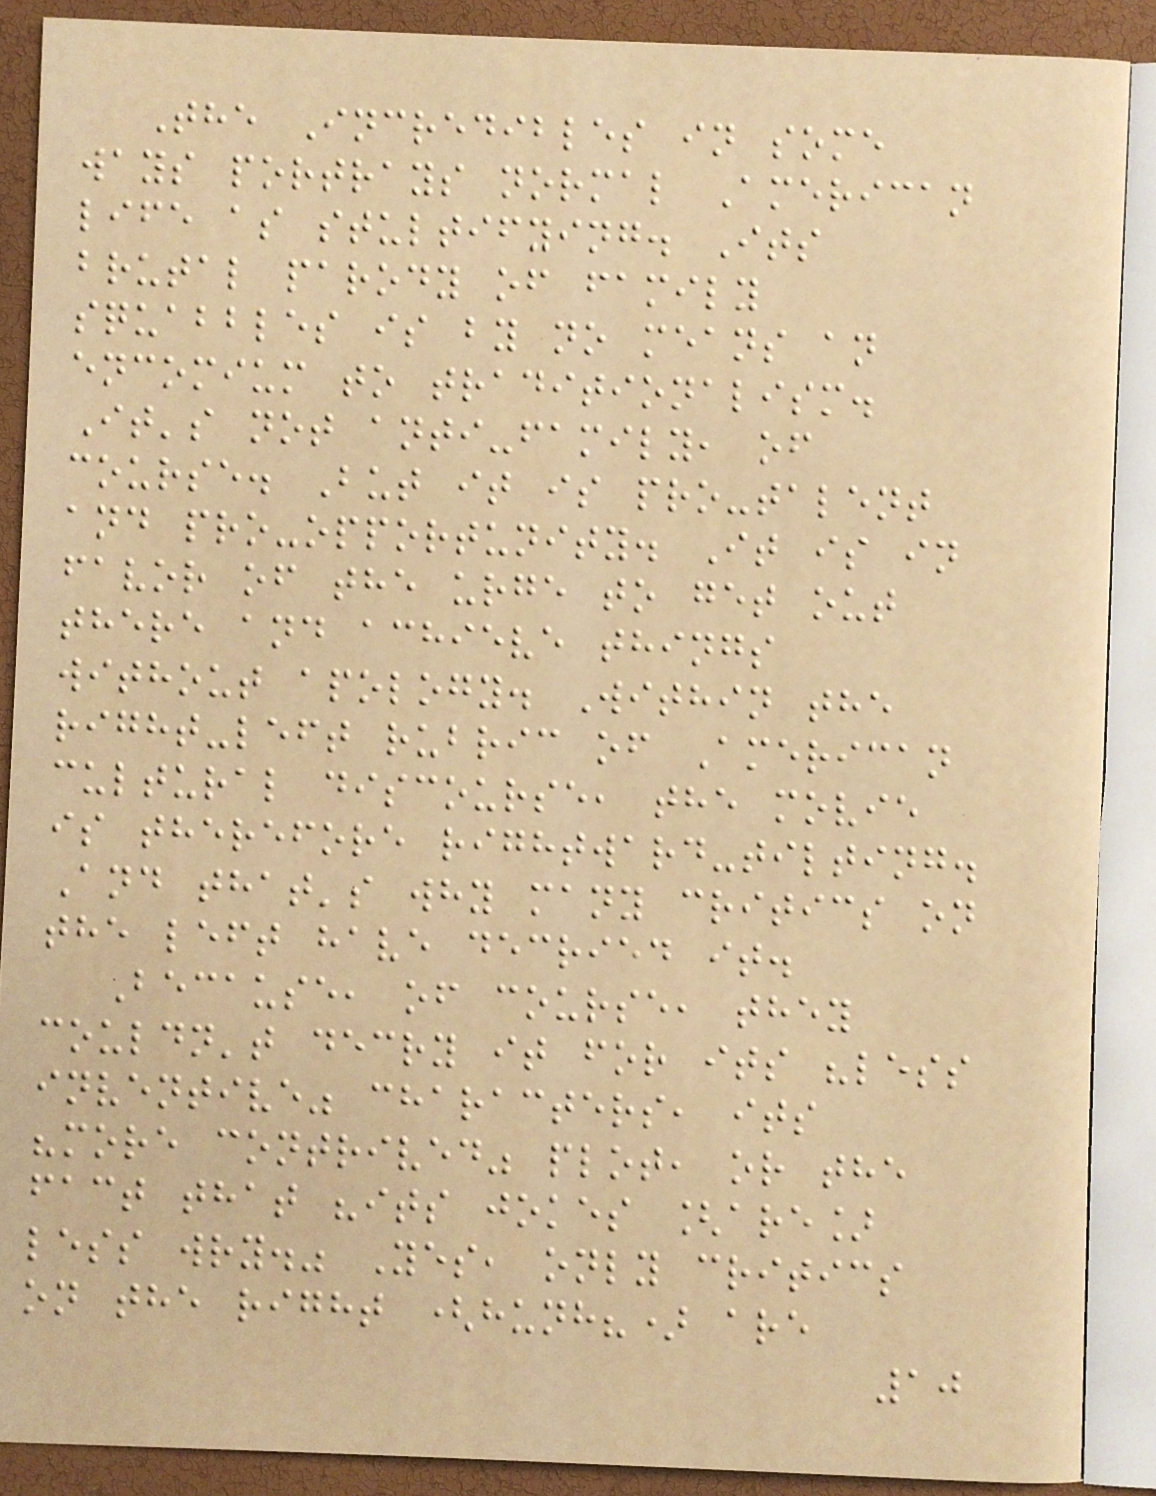The Incredibles in some
ways portrays normal American
life as stultifying. Its
brutal parody of family
squabbles is by no means an
encomium to traditionalism.
It's not anti-family, of
course. But it is pro-talent
and pro-opportunity. It is in
favor of the urge to get out
there and achieve things
without apology. Within the
right-left rubric of American
cultural discourse, the movie
is therefore rightward-tilting.
And that's why many critics on
the left have decried it.
Because, of course, they
couldn't decry it for its "less
inventive" characters, its
"more contrived" plot, or the
fact that "its jokes [are]
less wry." Yes, only critics
on the right (hunh?) are
10
